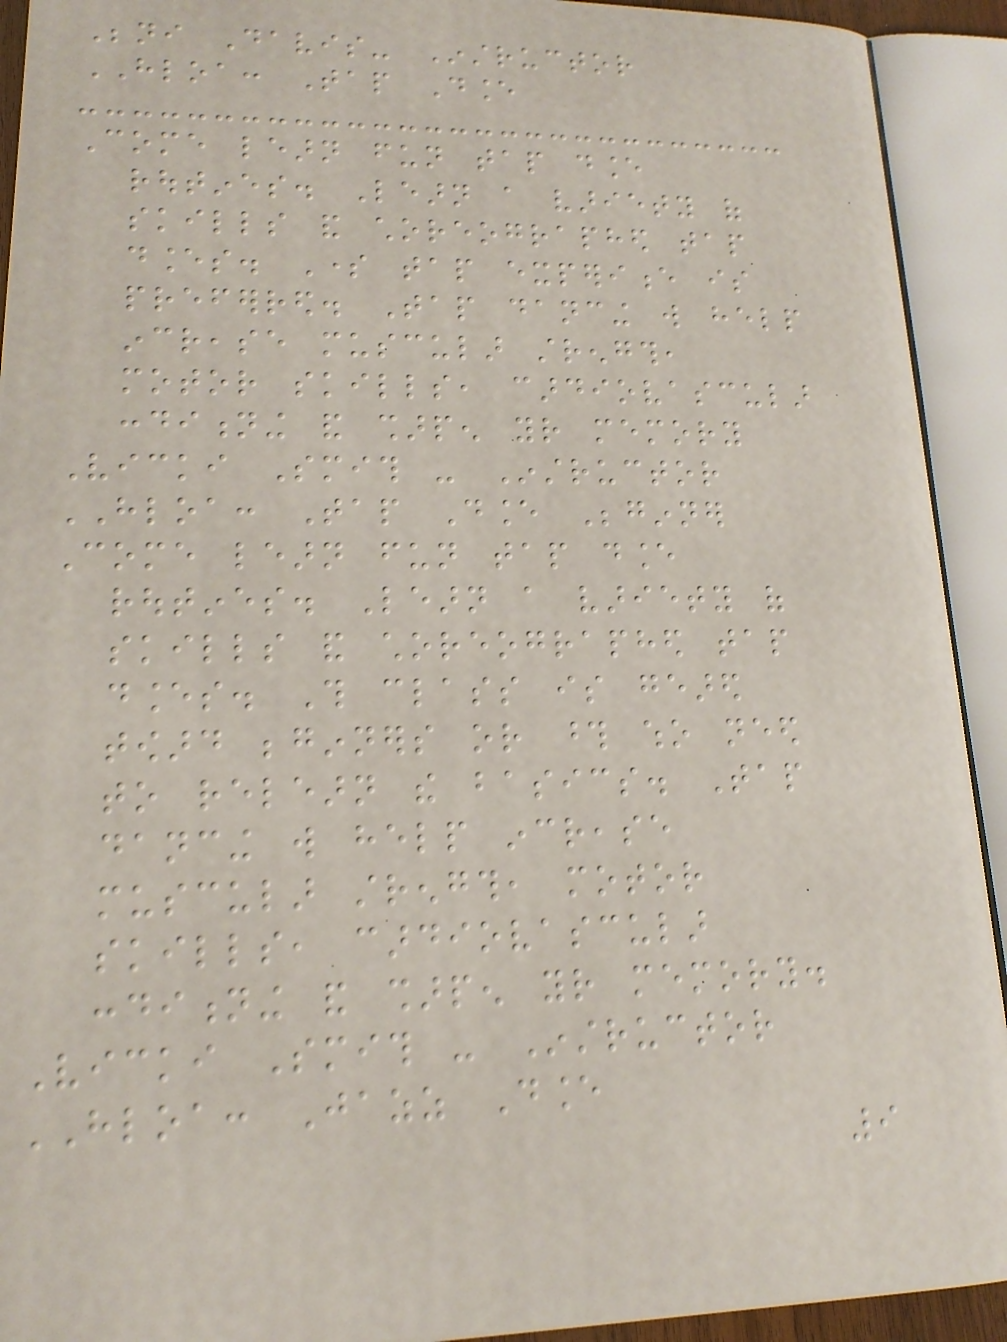Beni Davis- Instructor
HLOA: Tap Dance
Come learn fun tap dance
routines. Learn a variety of
skills and choreographed tap
dances. Some tap experience is
preferred. Tap dancing will help
increase muscular strength,
motor skills, cardiovascular
conditioning and sharpen your memory
Vicki Smith - Instructor
HLOA: Tap Dance Beginner
Come learn fun tap dance
routines. Learn a variety of
skills and choreographed tap
dances. This class is geared
toward beginners or those who need
to relearn the basics. Tap
dancing will help increase
muscular strength, motor
skills, cardiovascular
conditioning and sharpen your memory.
Vicki Smith - Instructor
HLOA: Jazz Dance
9
